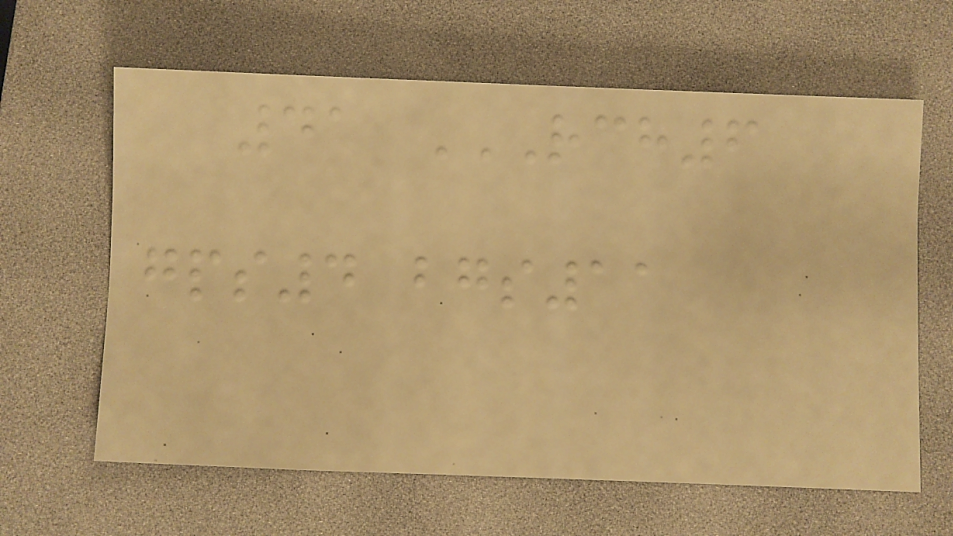41 RCH6
GPS4 BGS11
